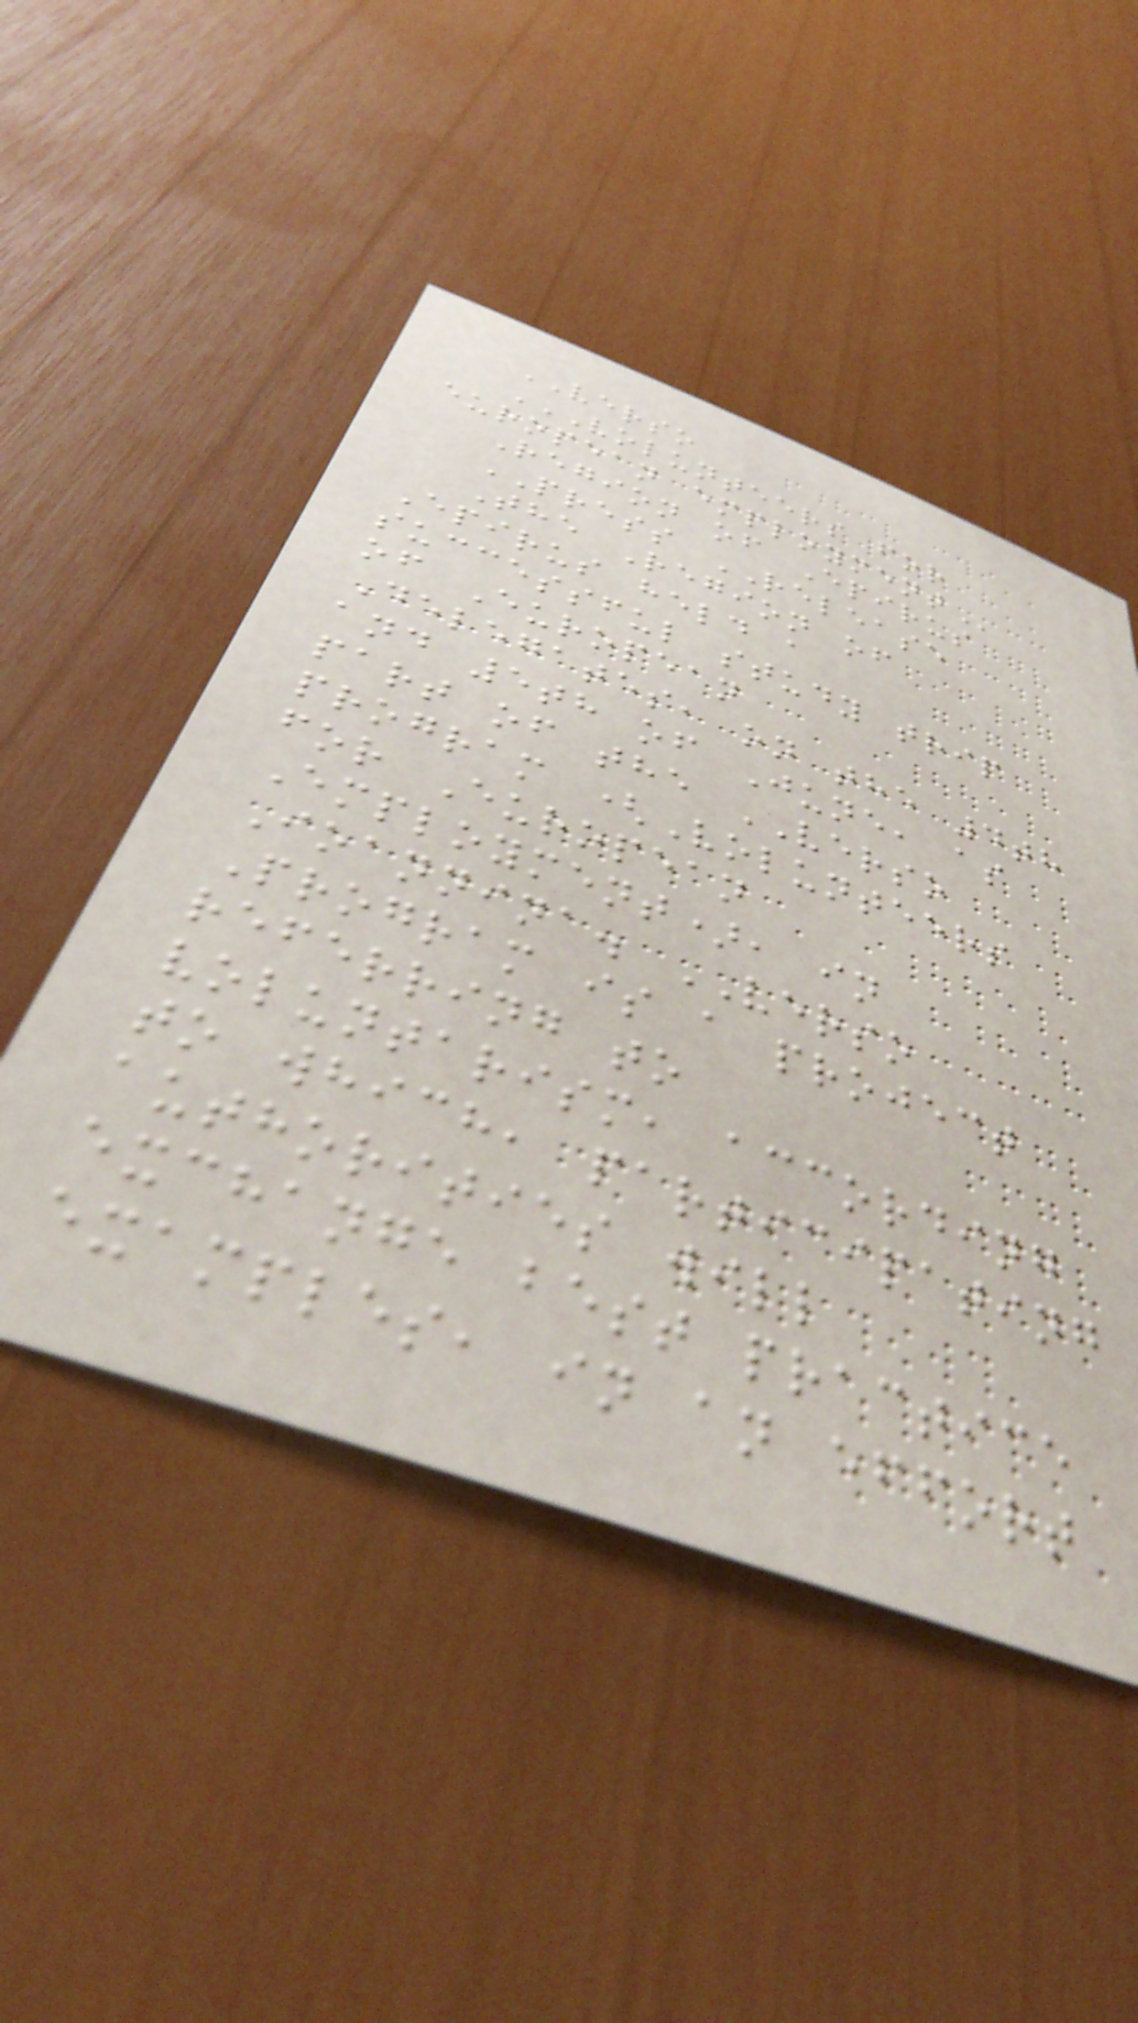VERSO
VOLUNTEERS FOR
EUROPEAN EMPLOYMENT
Region of Epirus
PRESS RELEASE
The Region of
Epirus held a
successful study trip
of European
Delegates, on the 4th
and 5th of June, as
part of the VERSO
program (Volunteers
for European
Employment), in
Ioannina. VERSO
Program is a project
referring to
voluntarism, according
to which, participating
authorities will
exchange best practice
examples, in an effort
